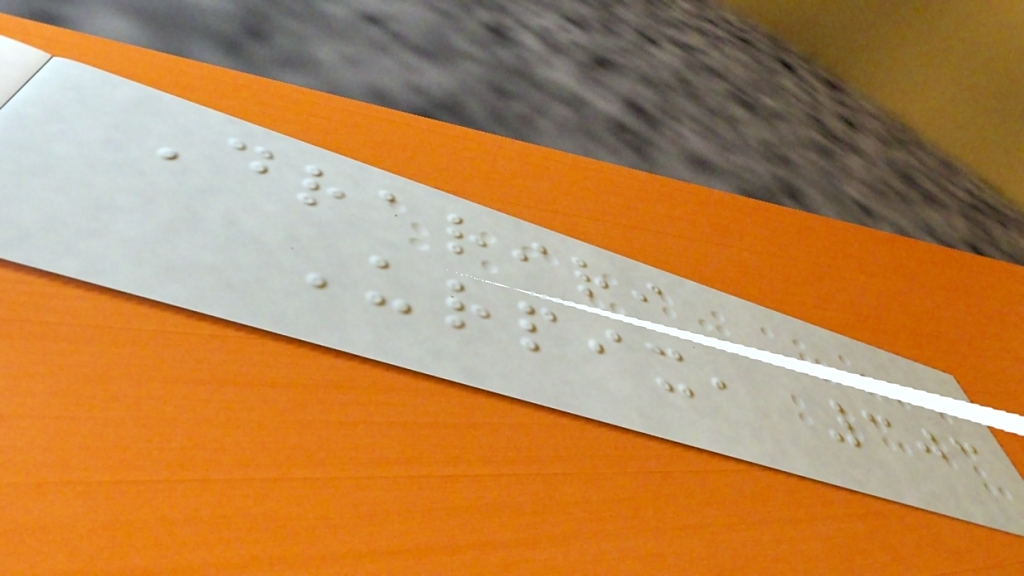Drariri
Urpix, 303
